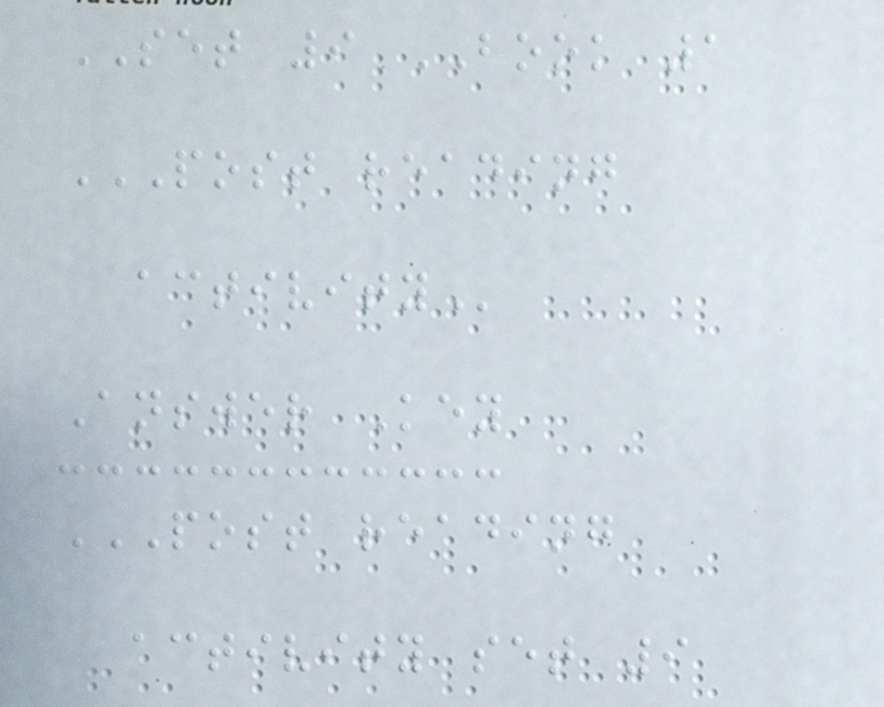SET 9 BOOK 1
POST READING
ACTIVITY
Answer Key
POST READING
ACTIVITY SET 9
